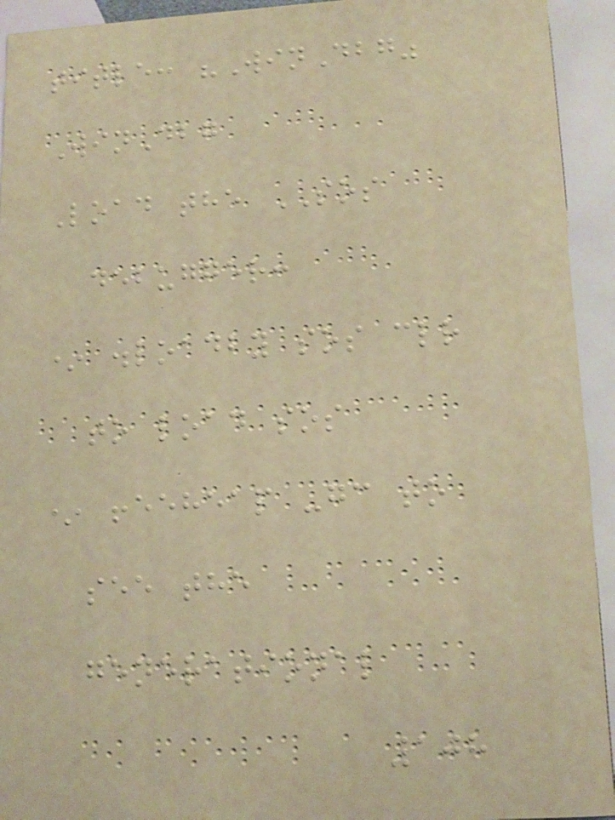title: "WinDbg"
WinDbg
Load the SOS
debugger:
* .loadby sos clr
to load sos
* !eeheap -gc to
see the
generational
108
